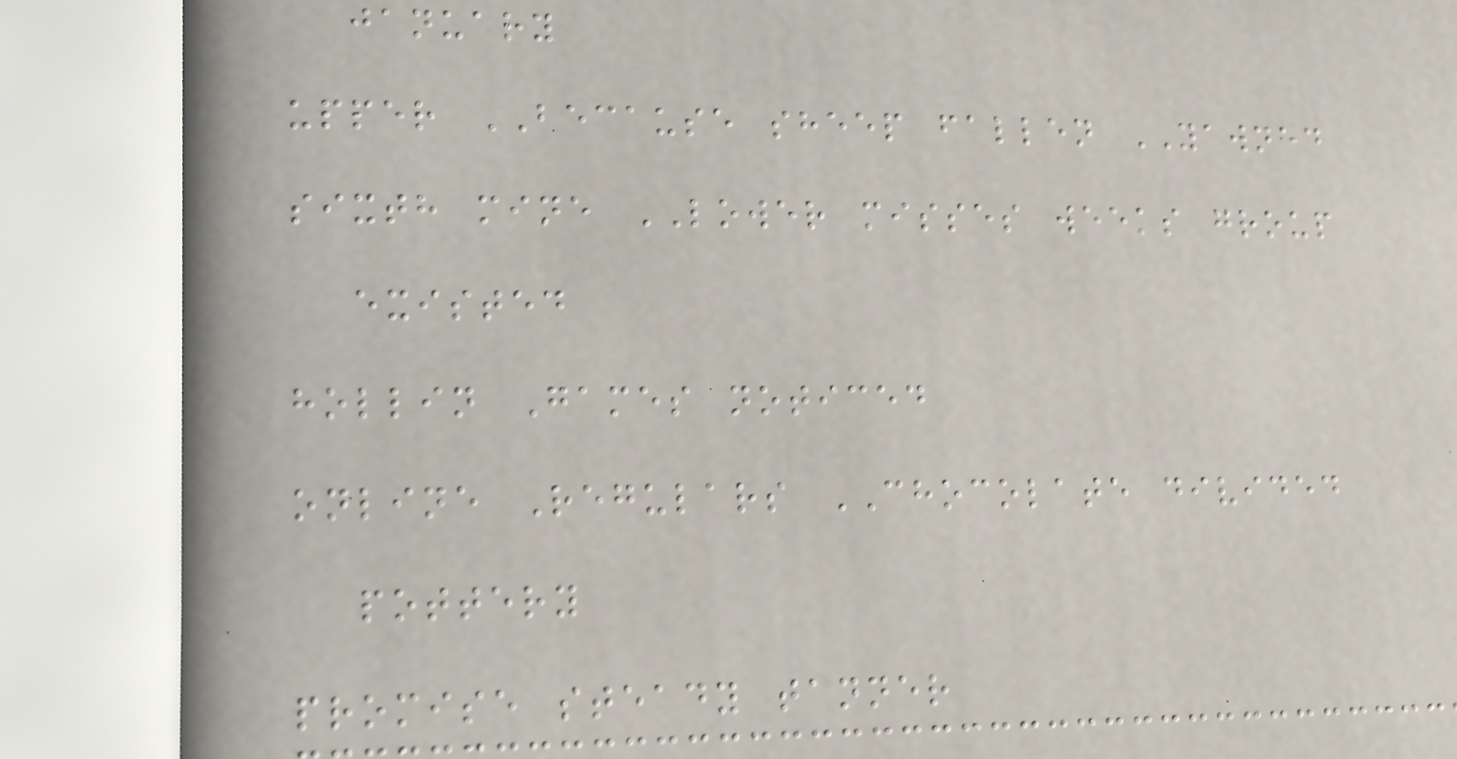january
upper BECAUSE sheep fallen YAWNED
sixth mine LOWER misses weeks group
existed
hollin Games noticed
online Regulars CHOCOLATE divided
pottery
promise steady tanner
